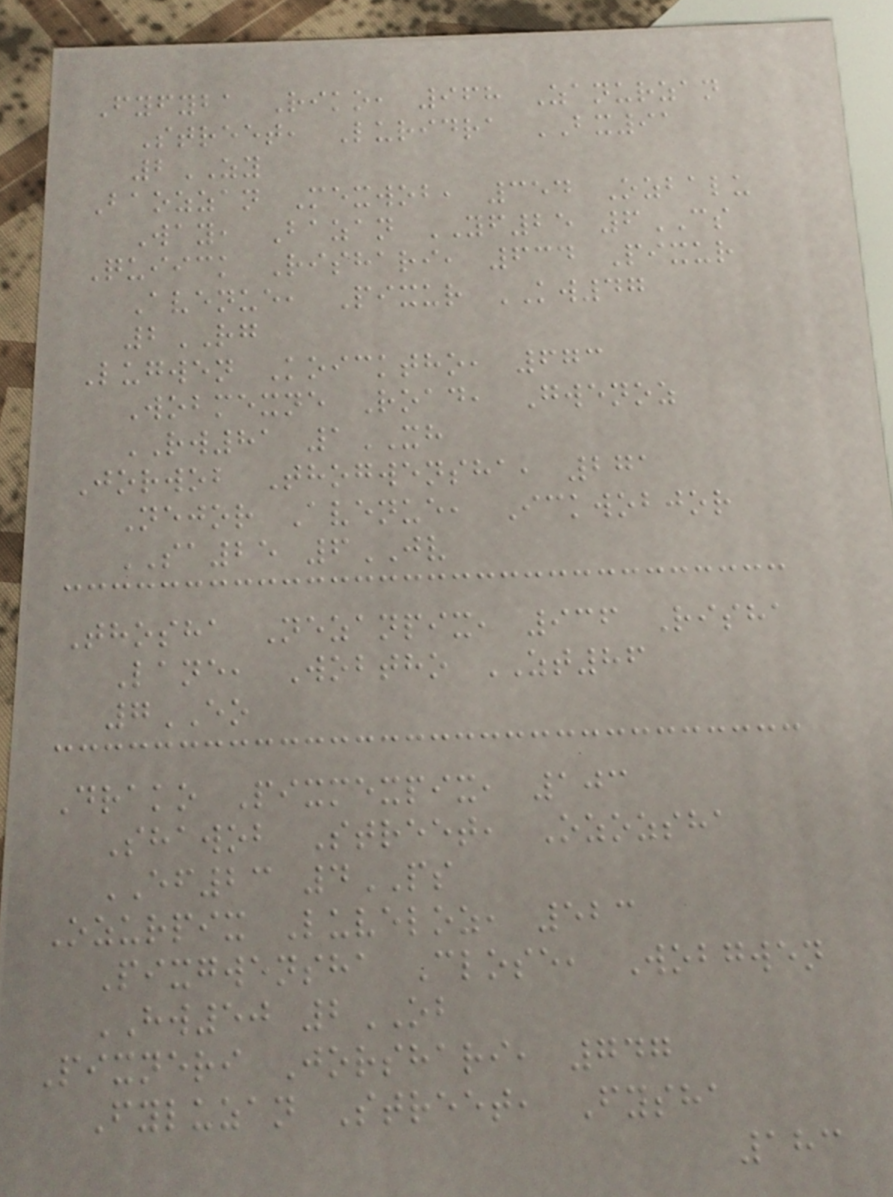Fyfyba Riko, 968 Zanurzan
Street, Luridra BX91
2ZY
Baozzan Mexwob, 354 Ozbalu
Way, Bazan YF25 6CS
Quiick Rishari, 634 Pixur
Avenue, Pixur KW47
2RG
Lugwen Koicktho, 673
Wobmexne Road, Gwenoz
RW81 1XH
Jorwob Thogwensha, 271
Nejor Avenue, Ickwobjor
SA25 6JV
Thosha Nezanpix, 936 Risha
Lane, Wobtho ZT86
7EO
Drako Pixmexpix, 103
Shawob Street, Ozozsha
EF23 4PS
Ozurpix Luveloz, 523
Pixgwensha Close, Wobgwen
HW50 2OB
Pixneri Jorshari, 747
Fyluzan Street, Fysha
183
